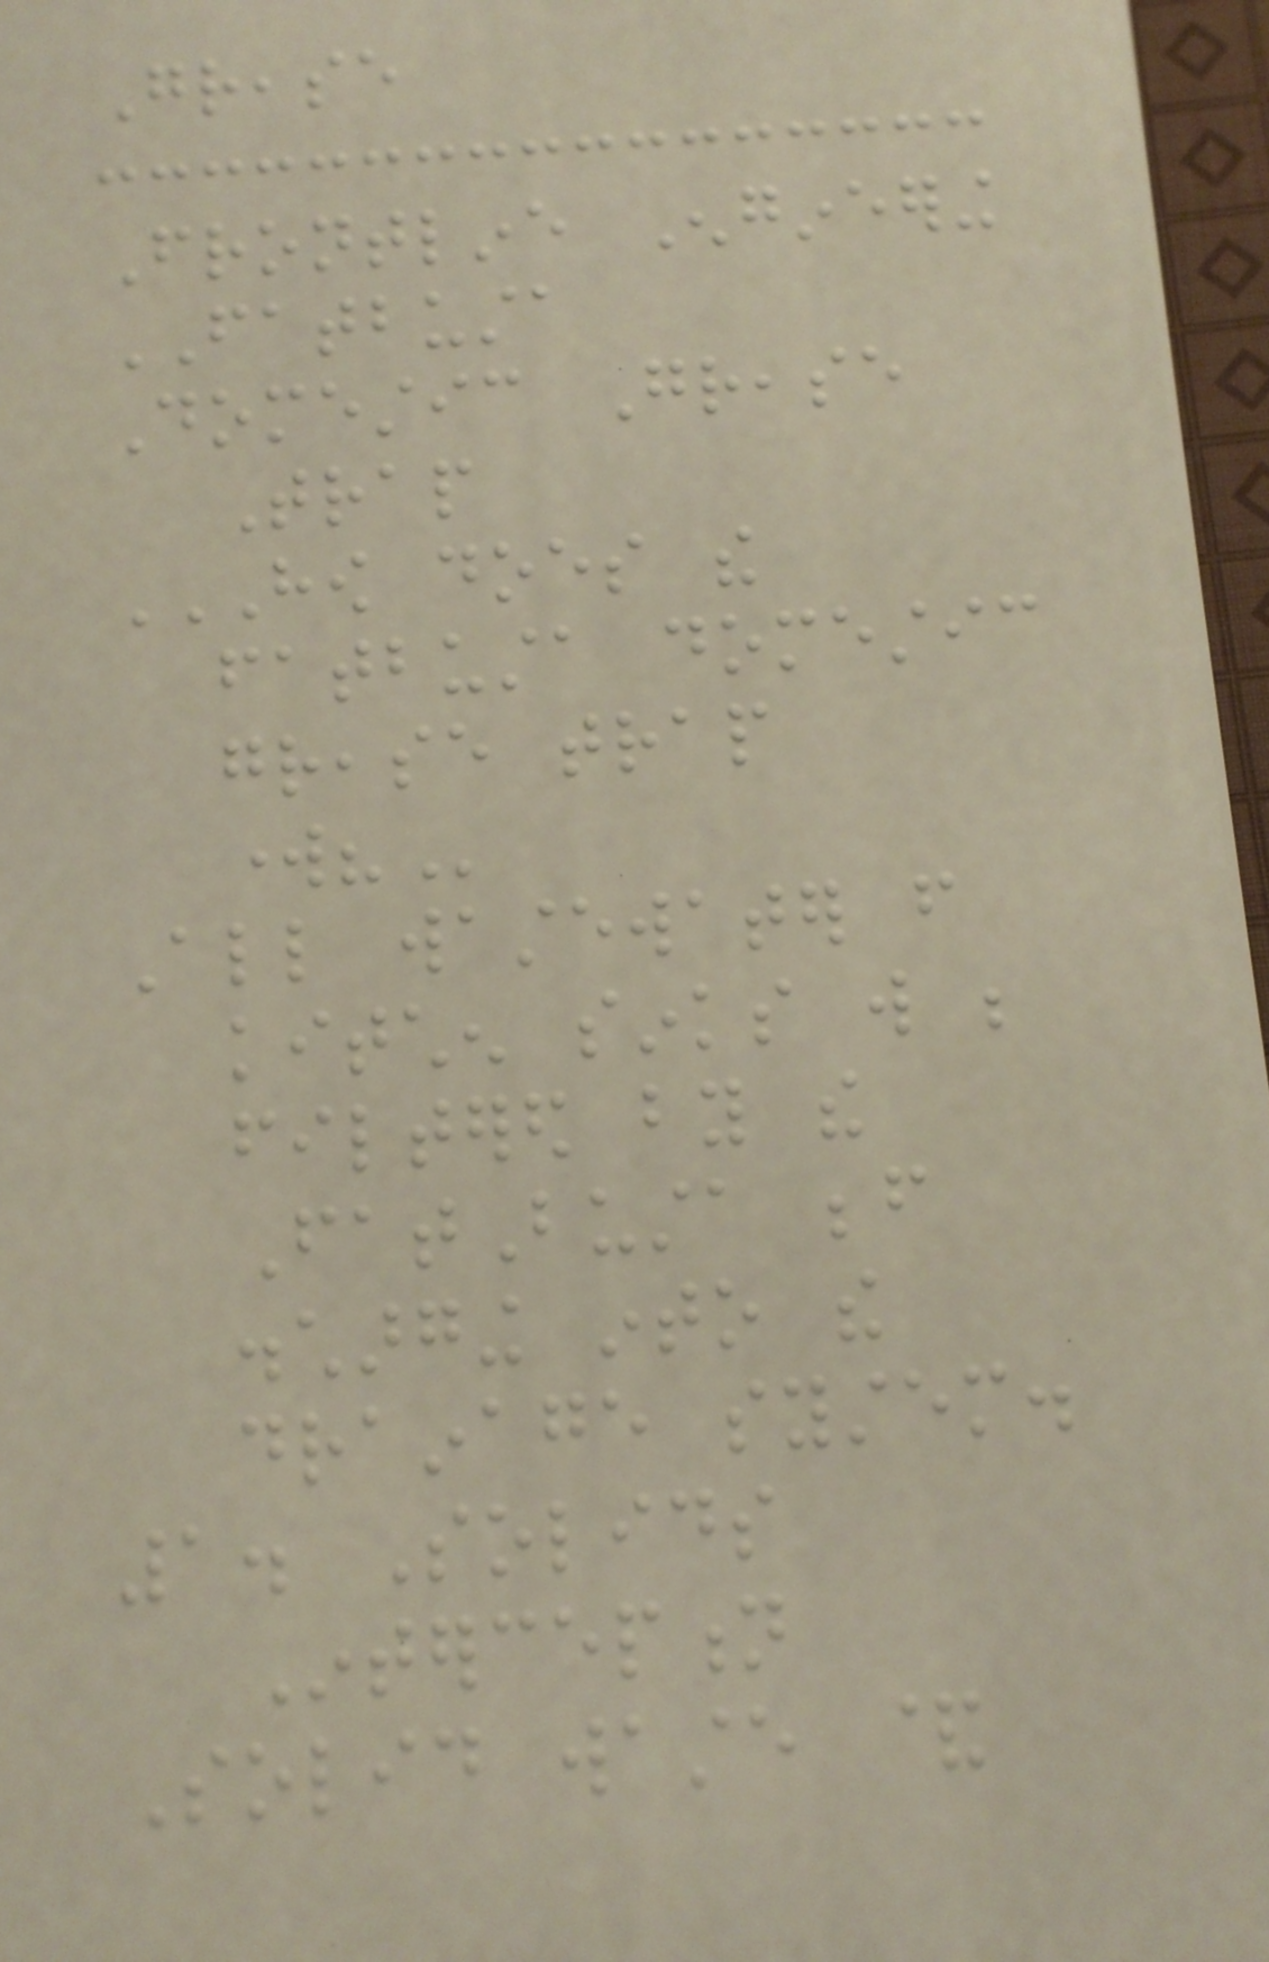Grease
Frontline Engineering
FATBUSTA
Domestic Grease
Trap
HOW DOES THE
FATBUSTA DOMESTIC
GREASE TRAP
WORK?
All wastewater from
kitchen sinks will be
filtered by the
FatBusta before
discharging into the
drainage system.
1. Solids
Interception
Solid waste &
